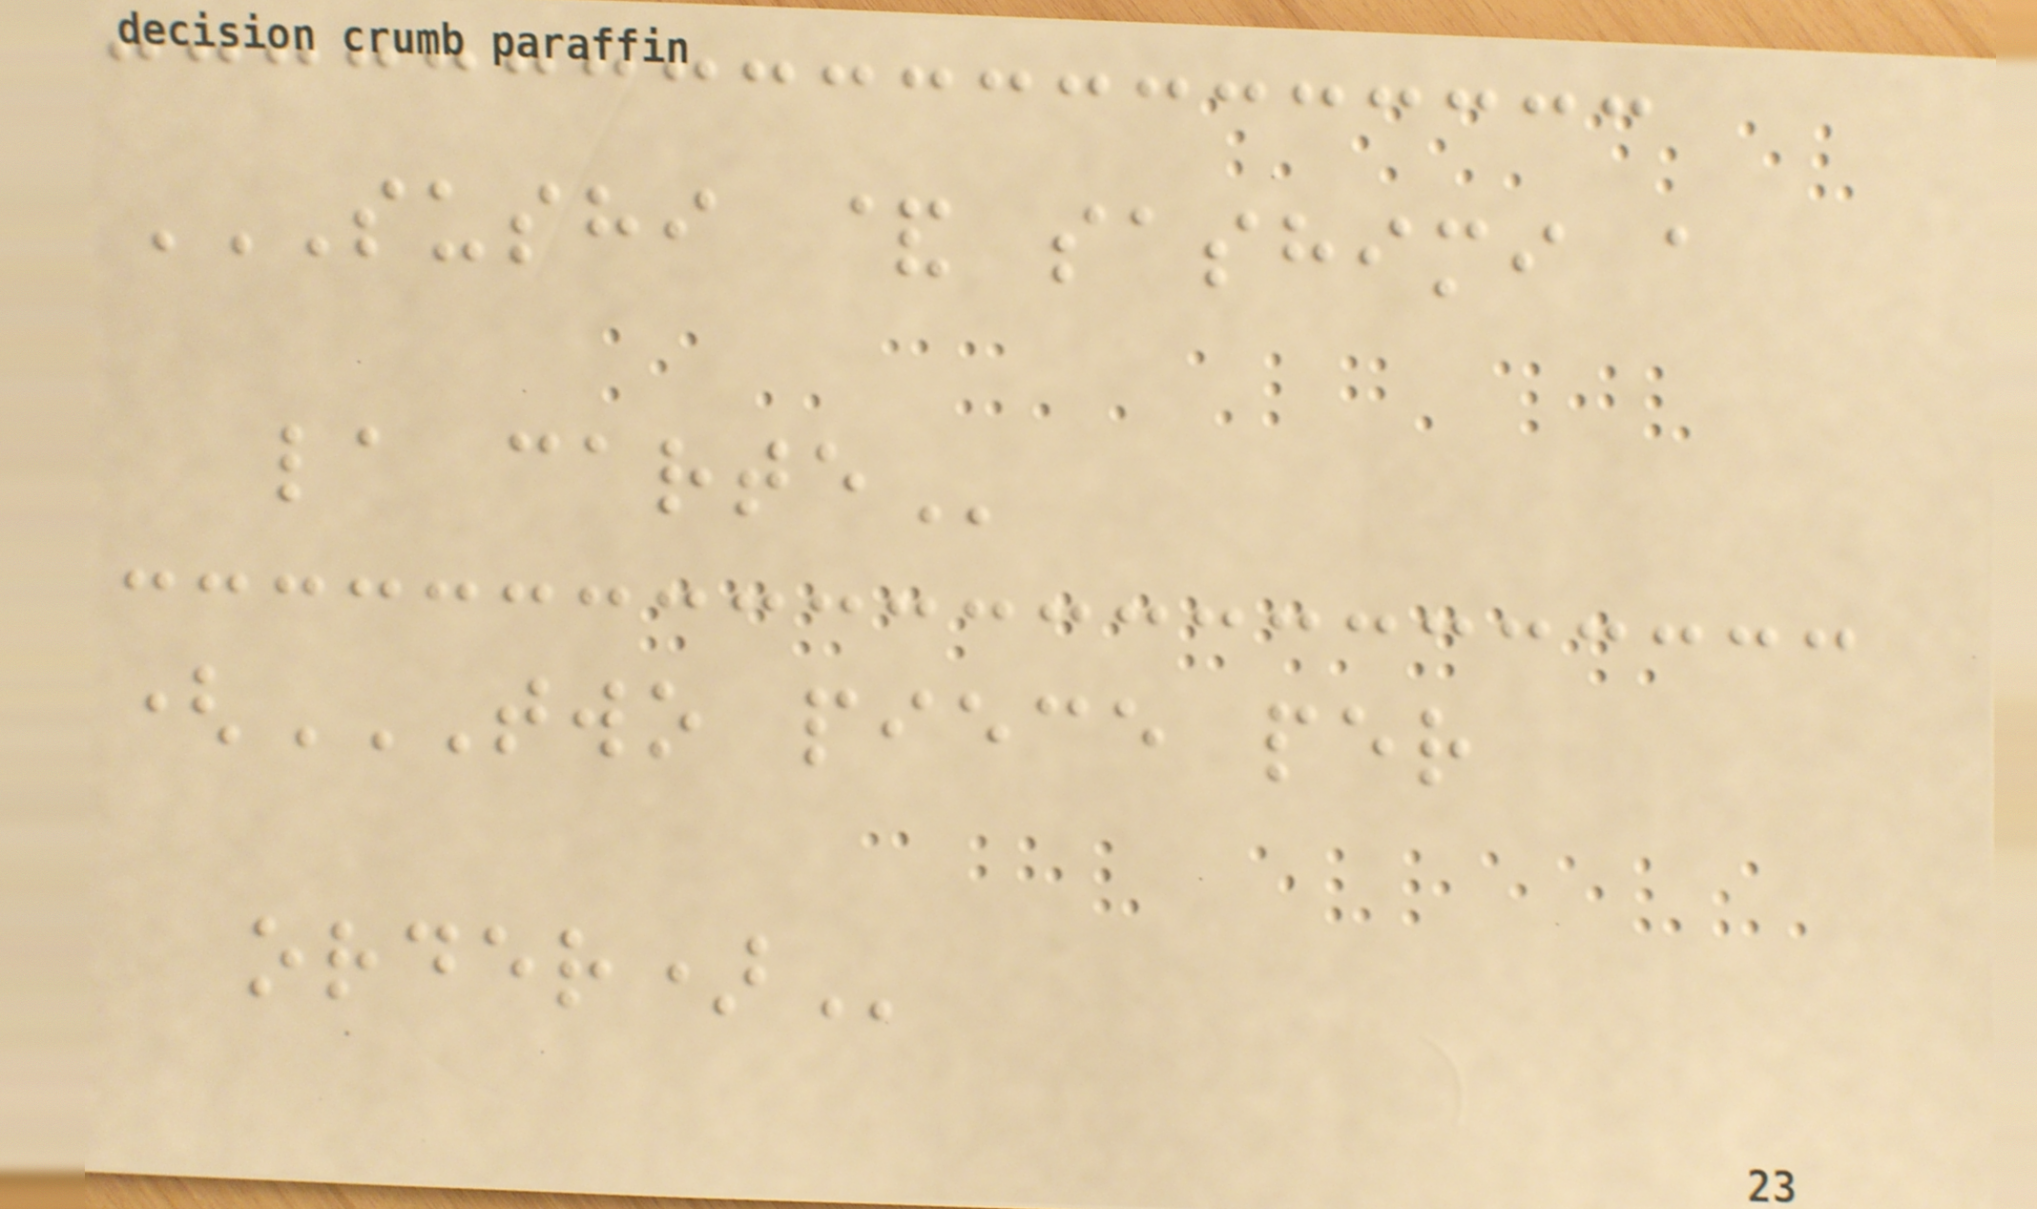SUSHI & SASHIMI A
LA CARTE
(TWO PIECE PER
ORDER)
